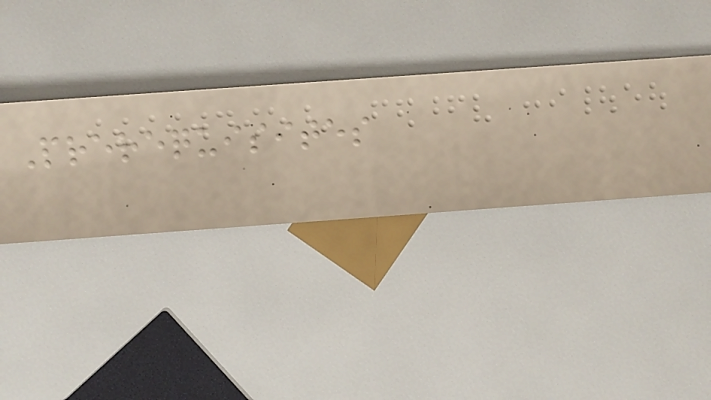Prerequisites
